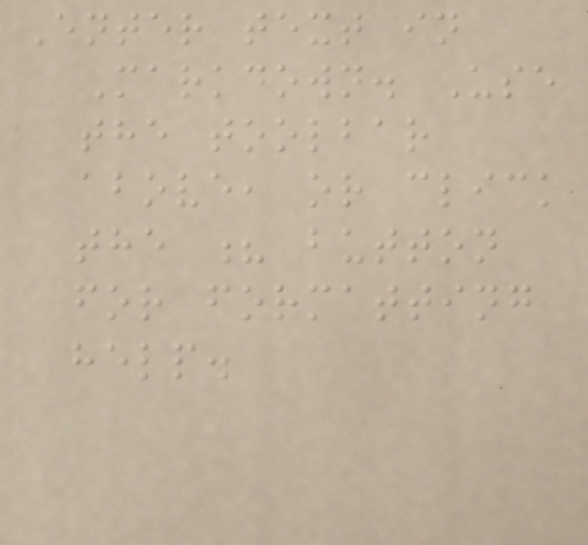Enter text in
Markdown. Use
the toolbar
above, or click
the ? button
for formatting
help.
